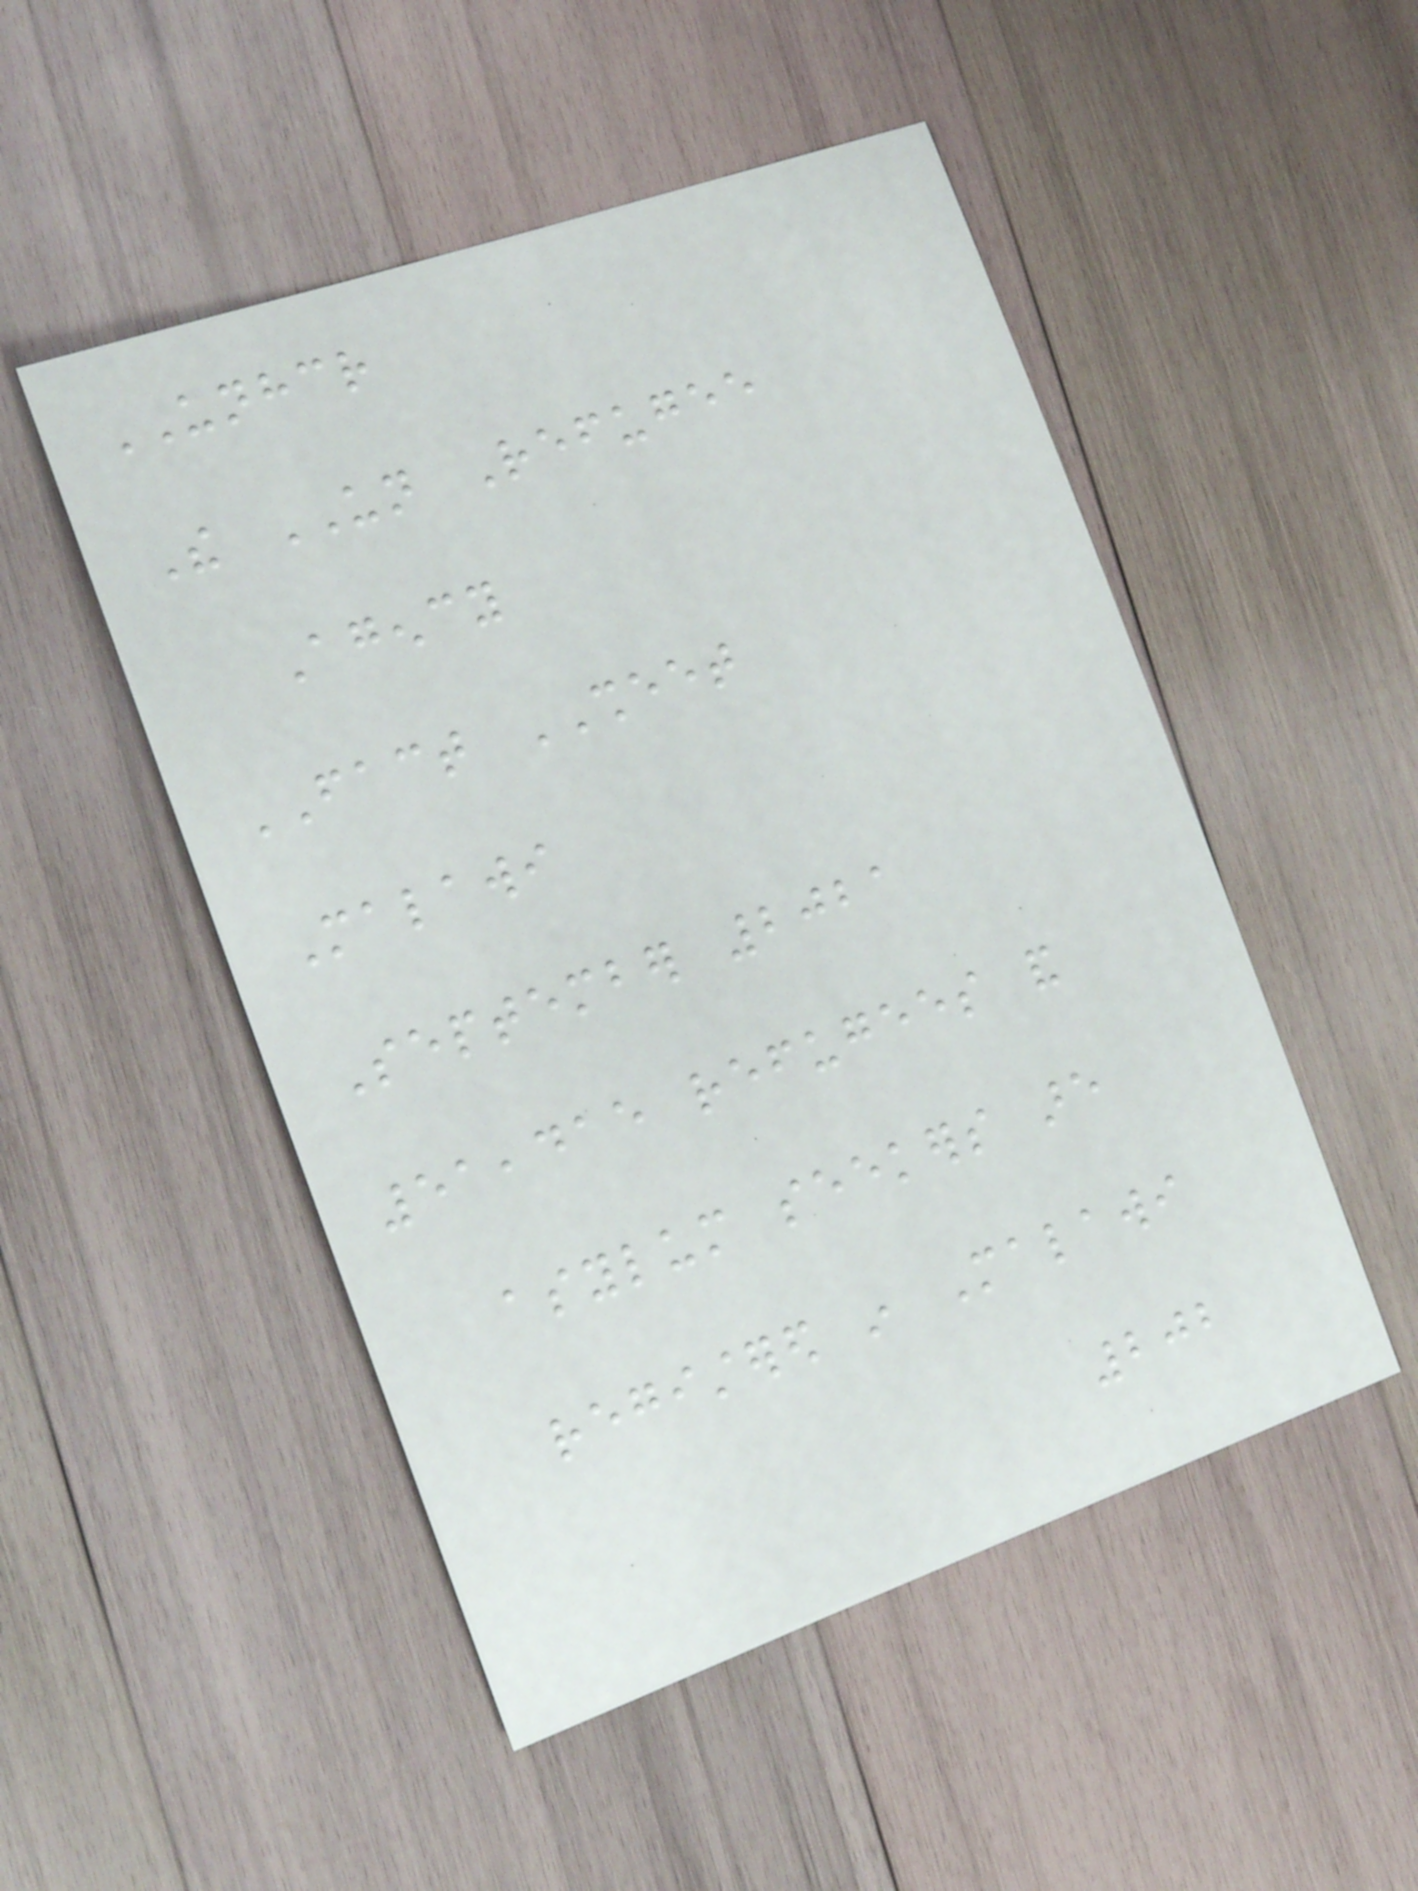UNHCR
The UN Refugee
Agency
FACT SHEET
Malawi
September 2021
51,415 refugees and
asylum seekers are
registered in Malawi
202
